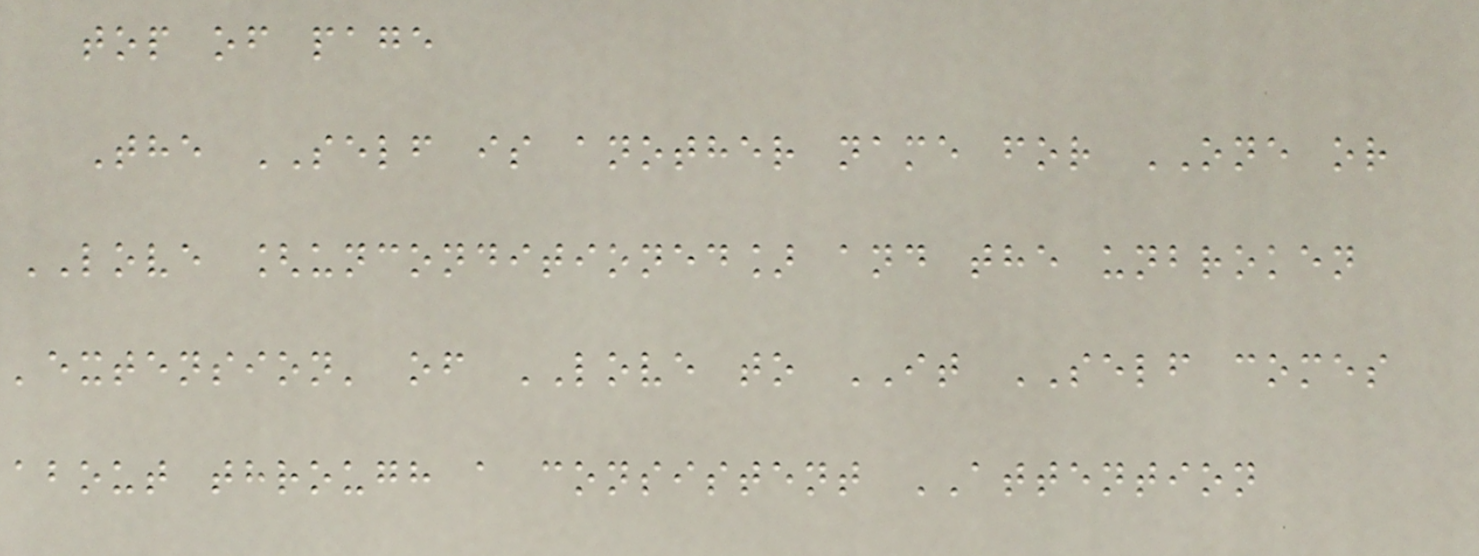top of page
The SELF is another name for ONE or
LOVE [unconditioned] and the unbroken
'extension' of LOVE to IT SELF comes
about through a consistent ATTENTION
